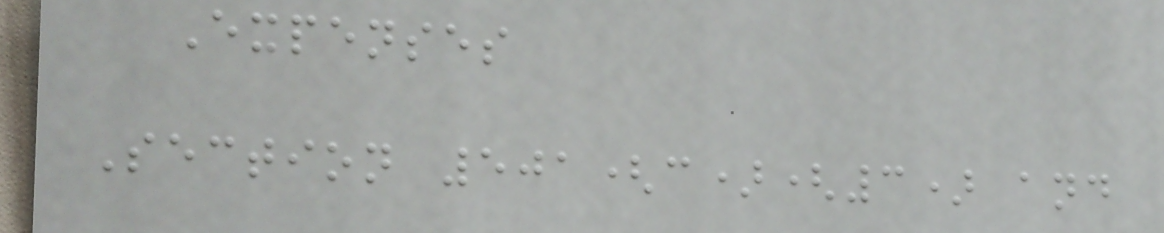Expenses
Section 501(c)(3) and
